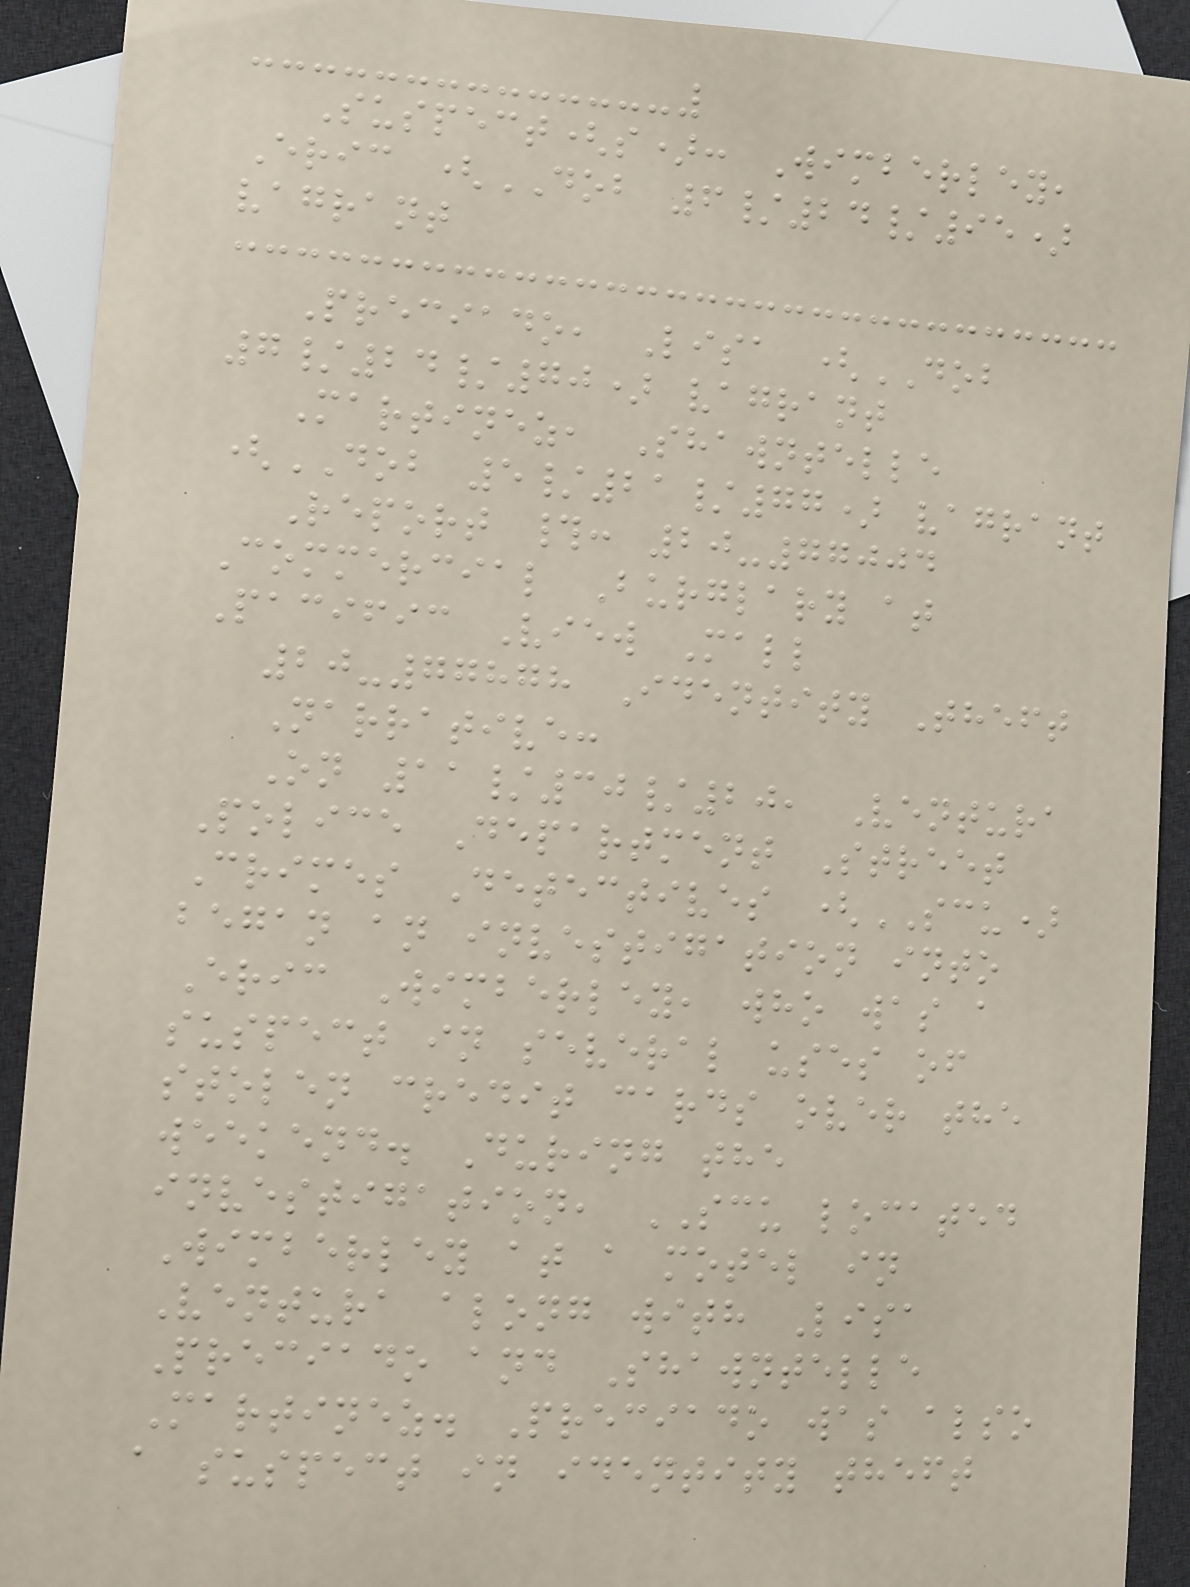Suspect(s): Wimberley,
Eric (DOB 6/24/95)
vagrant
Preciado, Lisa (DOB
7/24/70) vagrant
Martinez, Shawntelle
(DOB 5/21/77) vagrant
Report #: 20-77004
Commercial Burglary at
Pacific View Mall
20-77878 Identity Theft
Narrative:
On 11/30/20, Ventura
Police Department Street
Crimes Detectives (SCU)
began an investigation into
Eric Wimberley, who was a
suspect in several uses of
stolen credit cards over the
weekend. During the
investigation, SCU located
Wimberley at a motel in
Ventura along with Lisa
Preciado and Shawntelle
Martinez. Preciado was also
a suspect in identity theft
